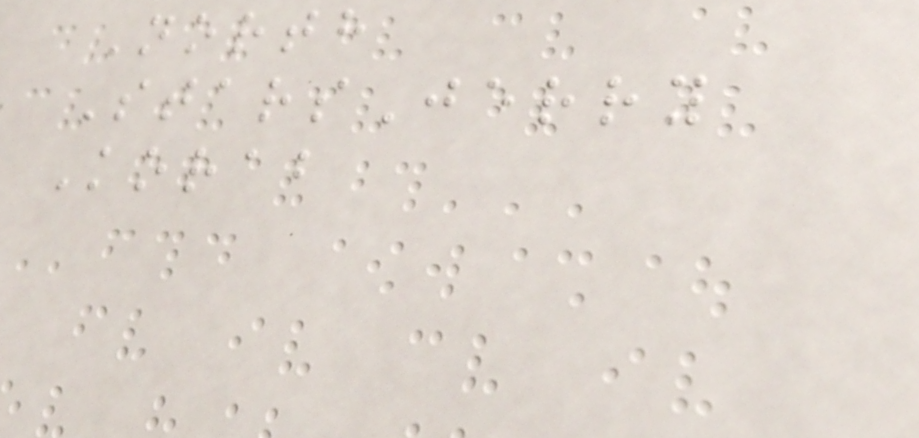North
StarsJerry
Korab
